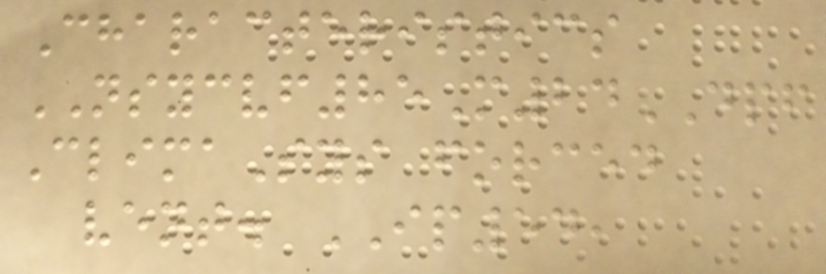Characteristics
NSYCVF85M24DPF
ClimaSys forced
vent. IP54,
